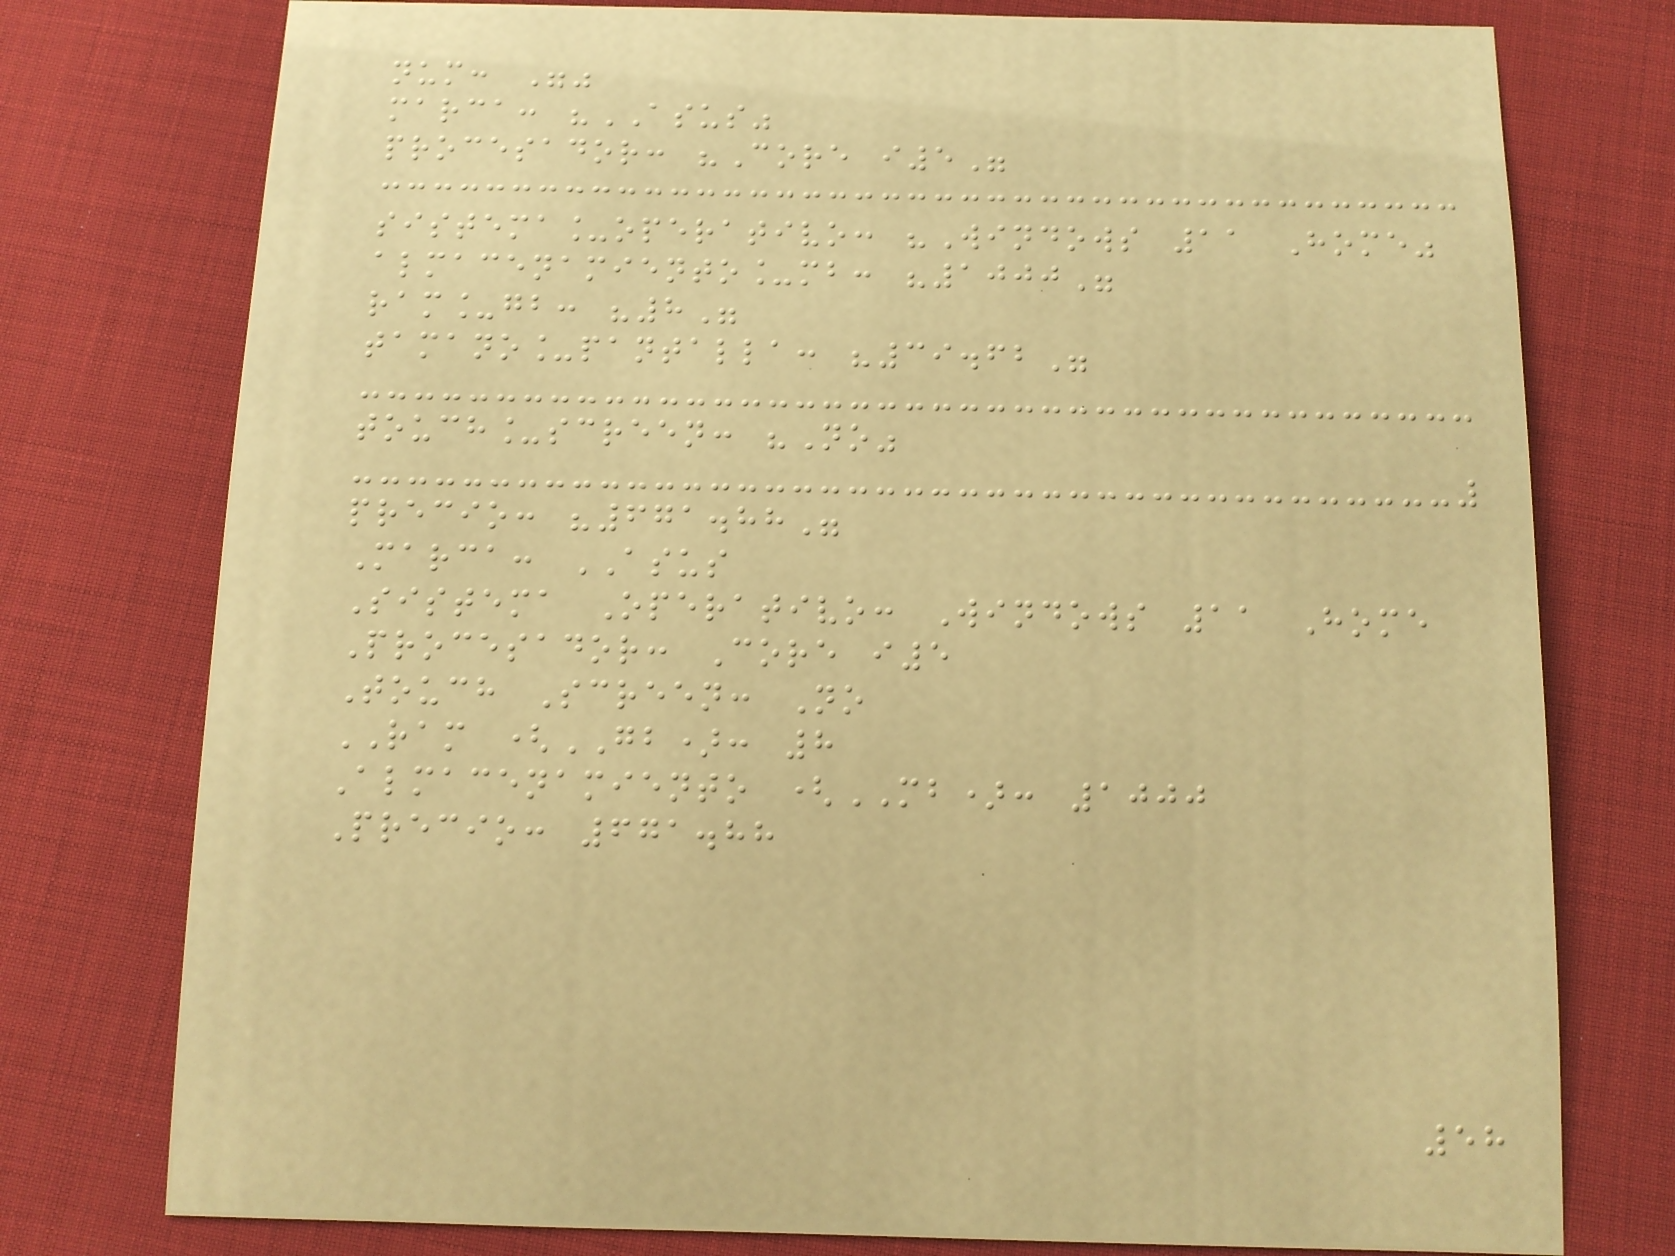num: ""
marca: "ASUS"
procesador: "Core i5"
sistema_operativo: "Windows 11 Home"
almacenamiento_mb: "1000"
ram_gb: "8"
tamano_pantalla: "39.62"
touch_screen: "No"
precio: "671.88"
Marca: ASUS
Sistema Operativo: Windows 11 Home
Procesador: Core i5
Touch Screen: No
RAM (GB): 8
Almacenamiento (MB): 1000
Precio: 671.88
58
